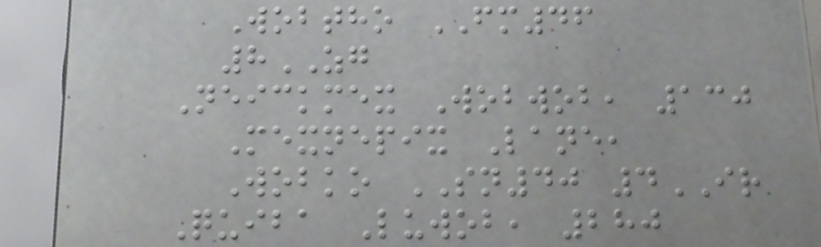Wobtho FM46
8ZG
Neickmex Wobwob, 130
Mexnepix Lane,
Wobko SN40 4IR
Quiba Luwob, 280
